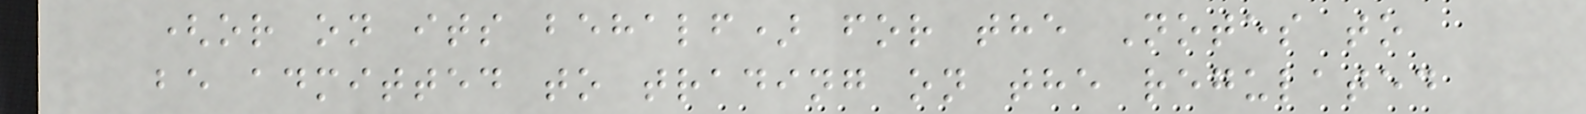(or on its behalf) for the Notes to
be admitted to trading on the regulated
